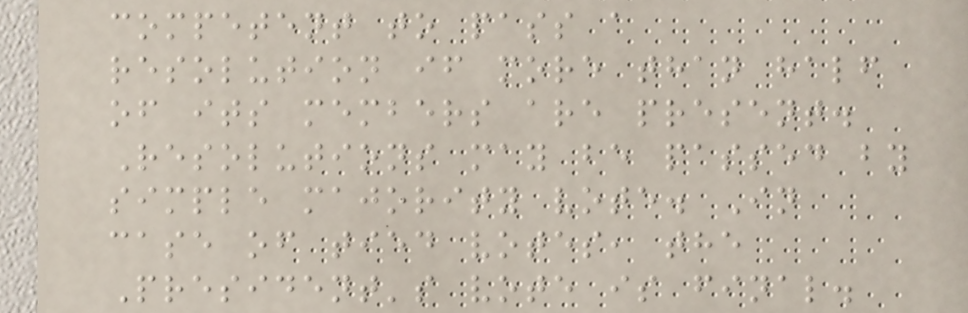competent to pass a
resolution if more than half
of its members are present.
Resolutions may be passed by
simple majority vote. In
case of tied votes, the
President's vote is final.
